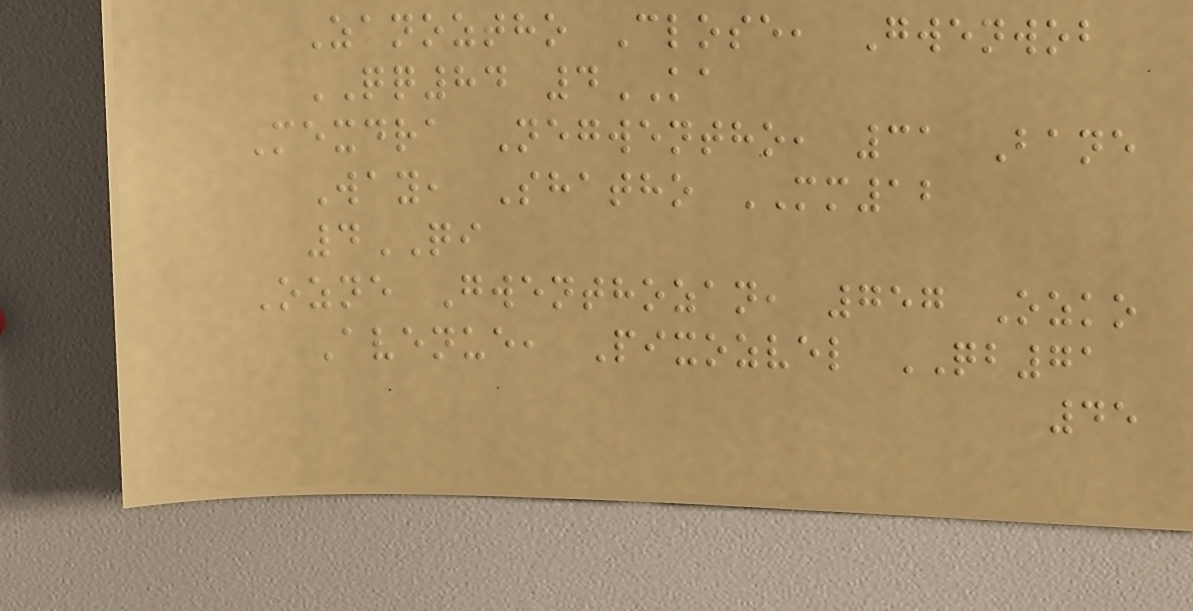Zanoztho Close, Gwenwob
QQ84 4KA
Mexdra Negwentho, 31 Bane
Way, Shatho MM12
4QI
Ozne Gwenthozan, 757 Ozko
Avenue, Pixozvel QB71
45
